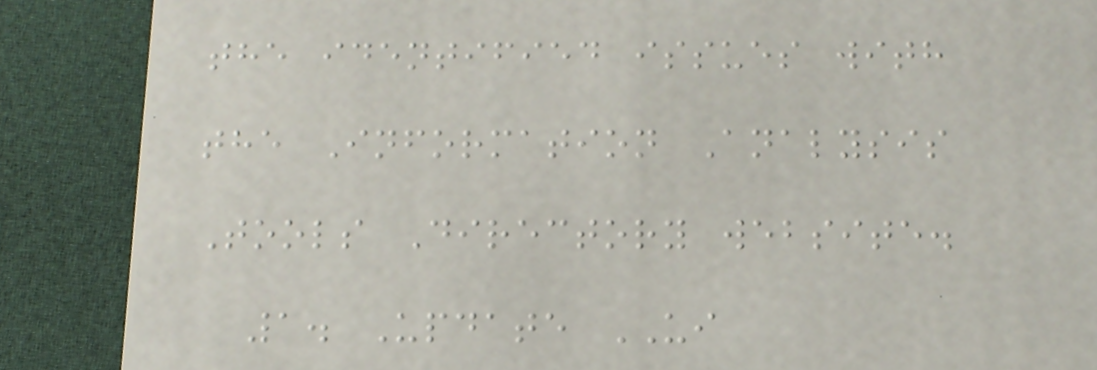the identified issues with
the Information Analysis
Tools Directory website.
1. Update UI
